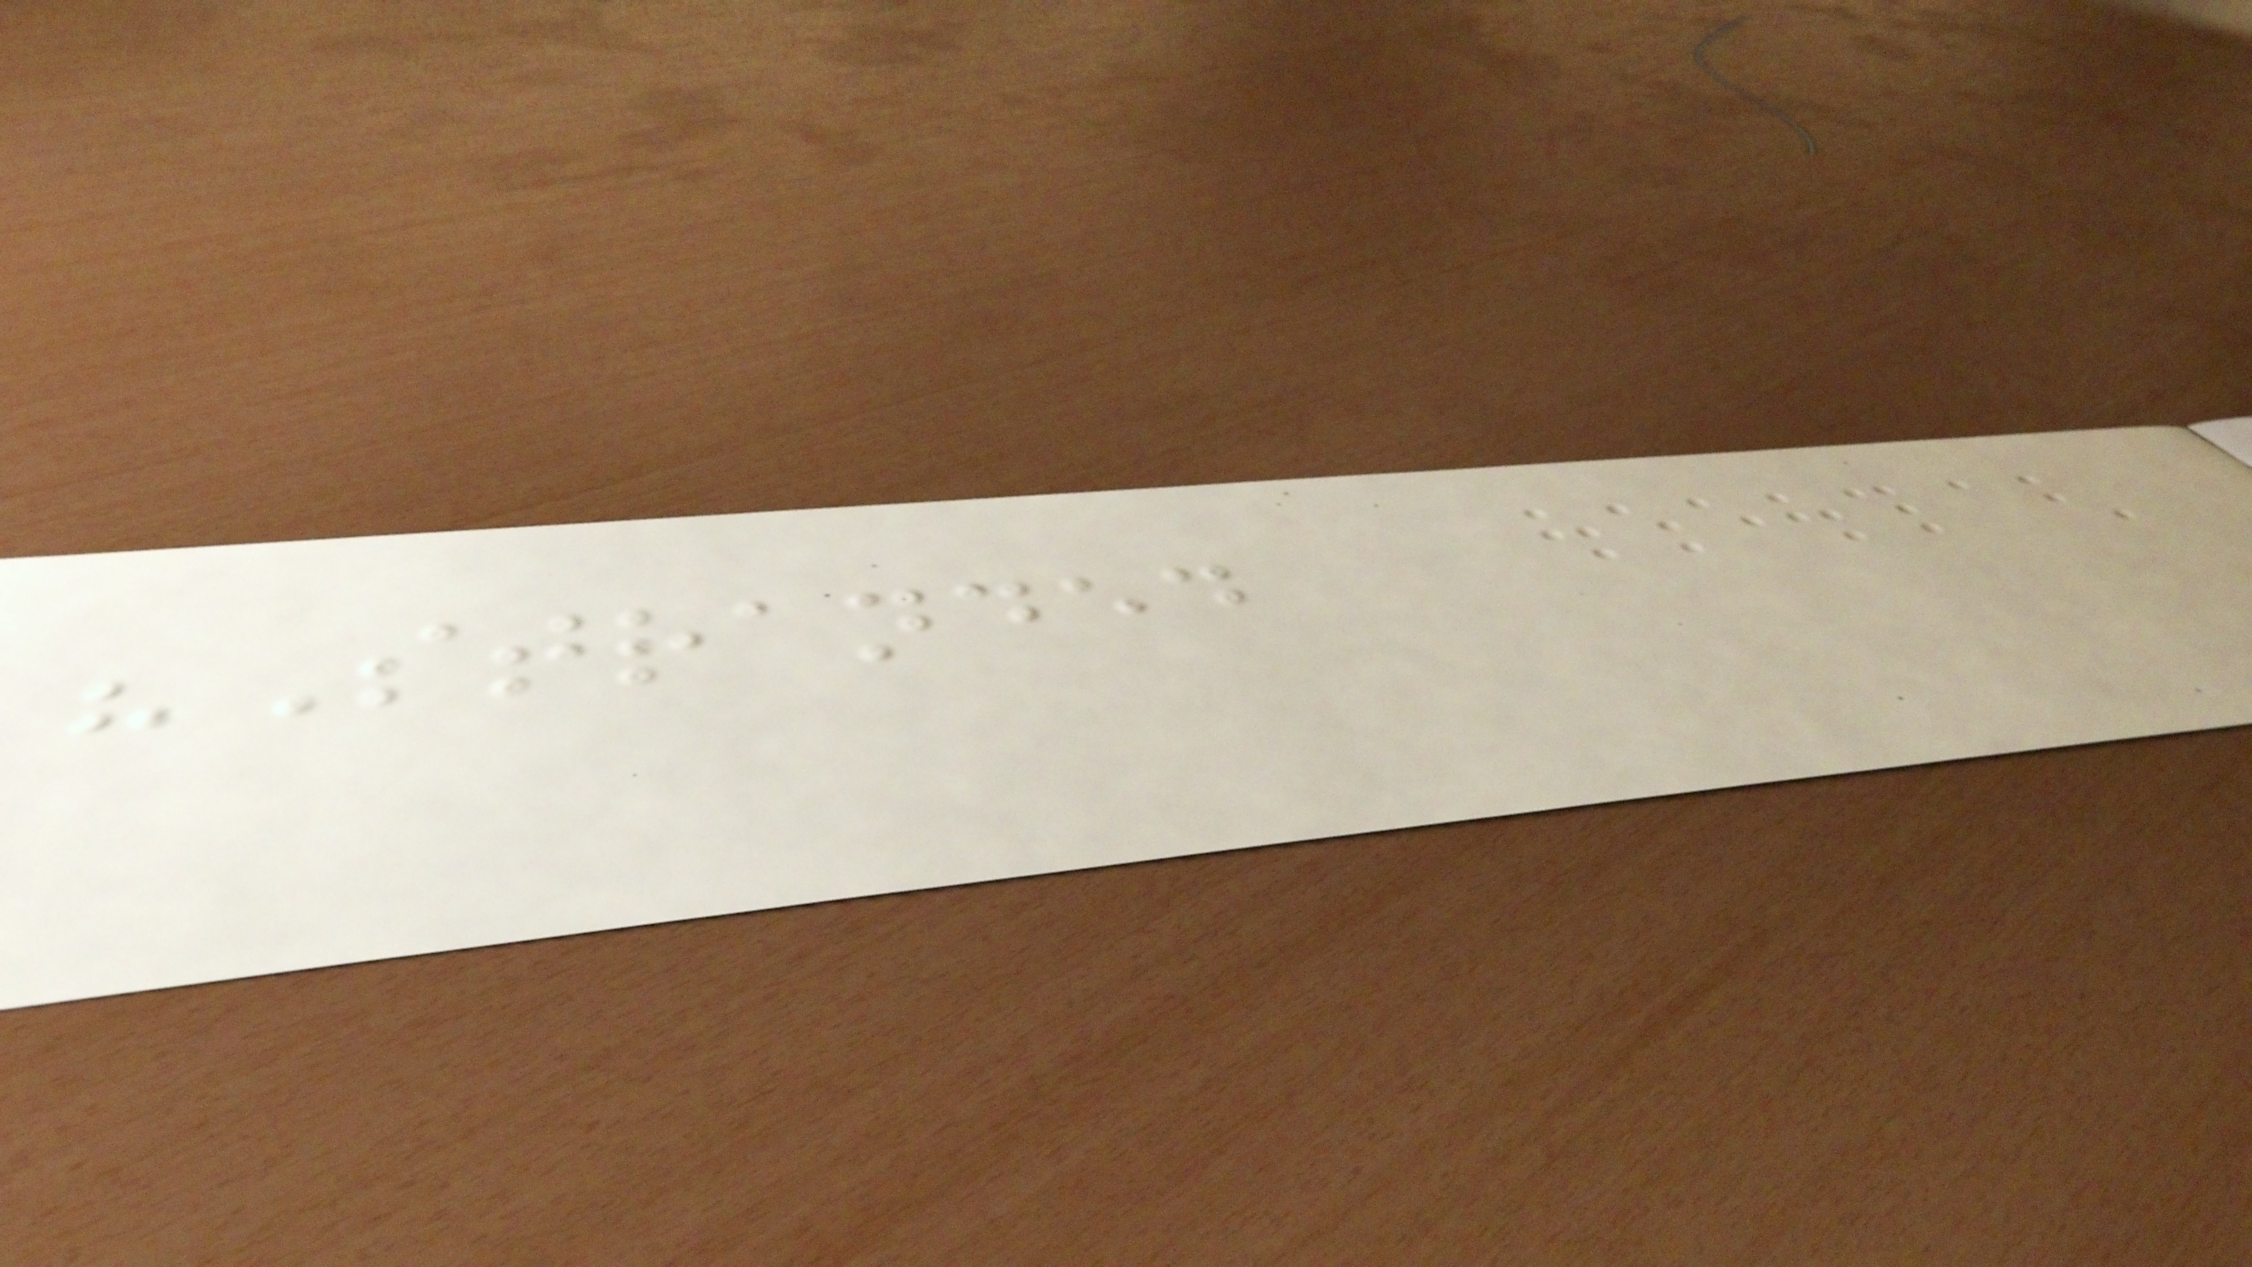"Stranded
